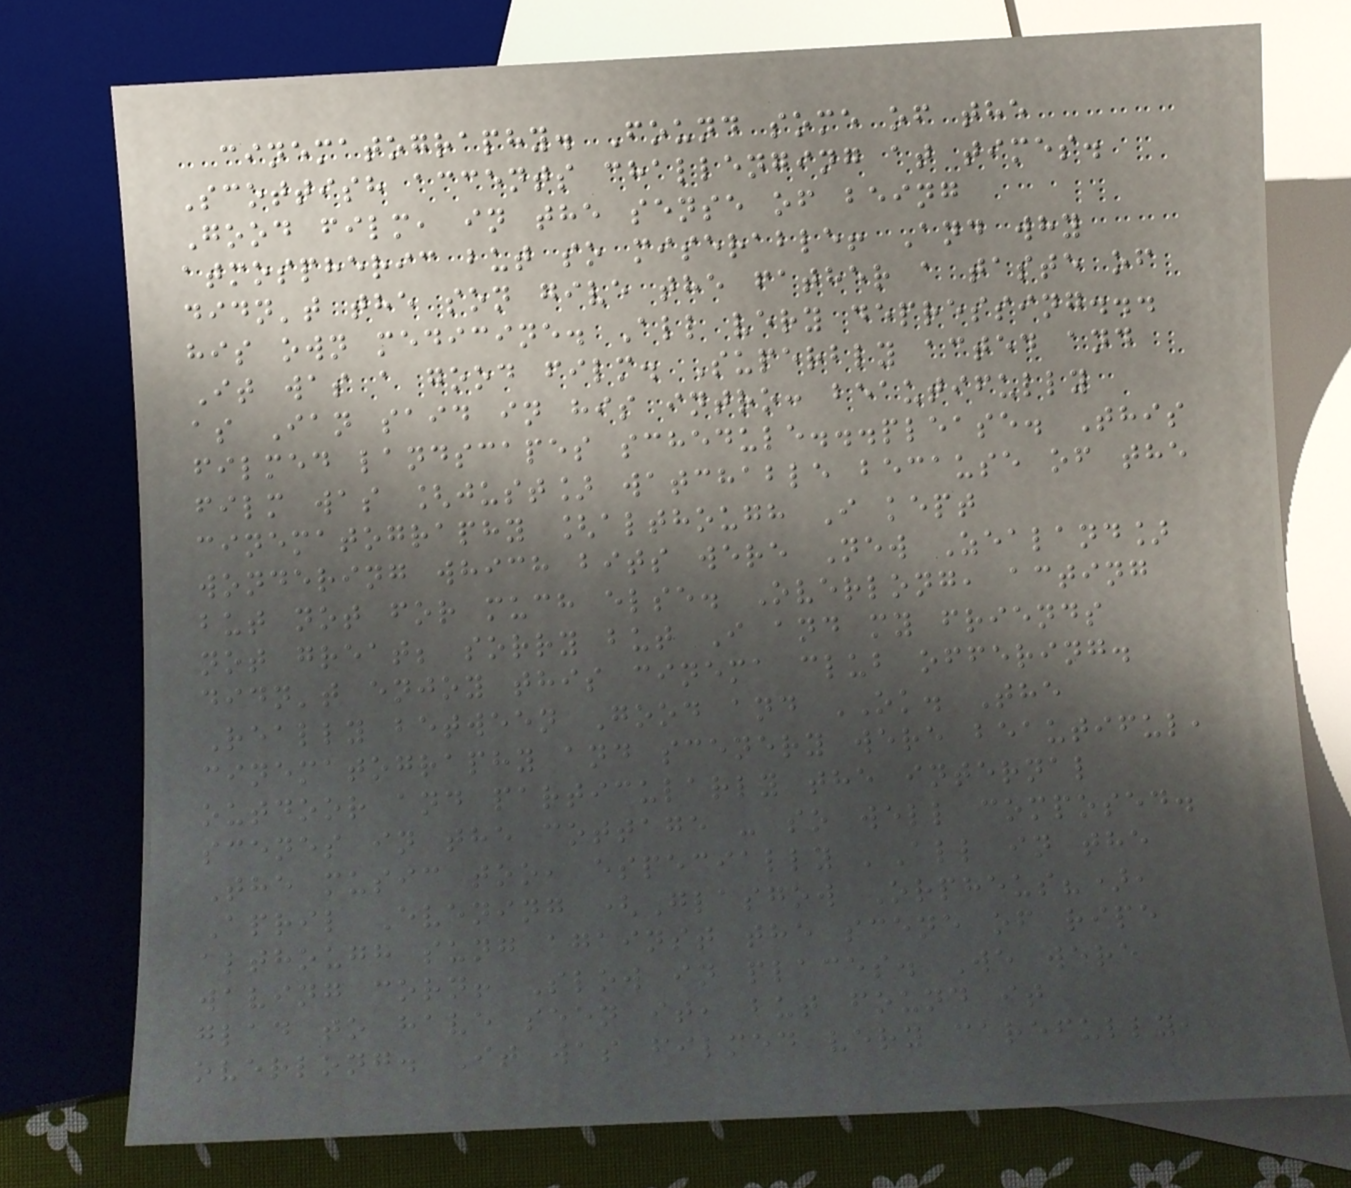cinematography. Found some of the
Scottish accents challenging at times.
Good film, in the sense of being
atmospheric but so miserable! And why
didn't the son give the father a taste of
his own medicine. All very depressing...
It was a good film. Superbly acted and
as Ian said in his intro: beautifully
filmed landscapes schedule...please. This
film was [just] watchable because of the
cinematography [although I kept
wondering which bits were New Zealand]
but not for much else. Overlong, acting
not great; sorry but I and my friends
didn't enjoy this cinema club offering.
Really between Good and OK. The
cinematography and scenery were beautiful,
outdoor and particularly the internal
scenes in the cottage - so well composed.
The music too, especially 'All in the
April Evening (Glasgow Orpheus?),
although sung against the scene of ripe
waving corn! Slow in places. We were
glad to have seen it, but found it
overlong. It was filmed very carefully,
